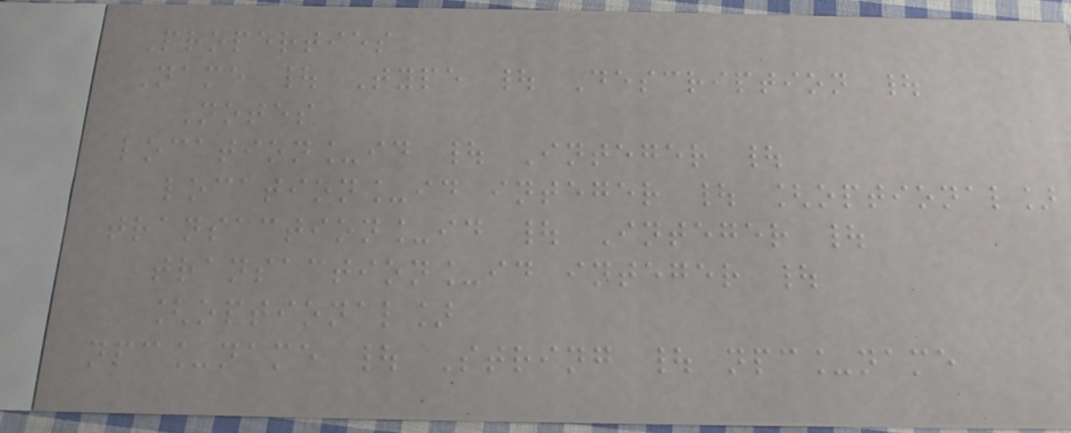Properties
Name | Type | Description |
Notes
location_id | Integer |
location_id integer | [optional]
transaction_id | Integer |
transaction_id integer |
[optional]
npc_name | String | npc_name
